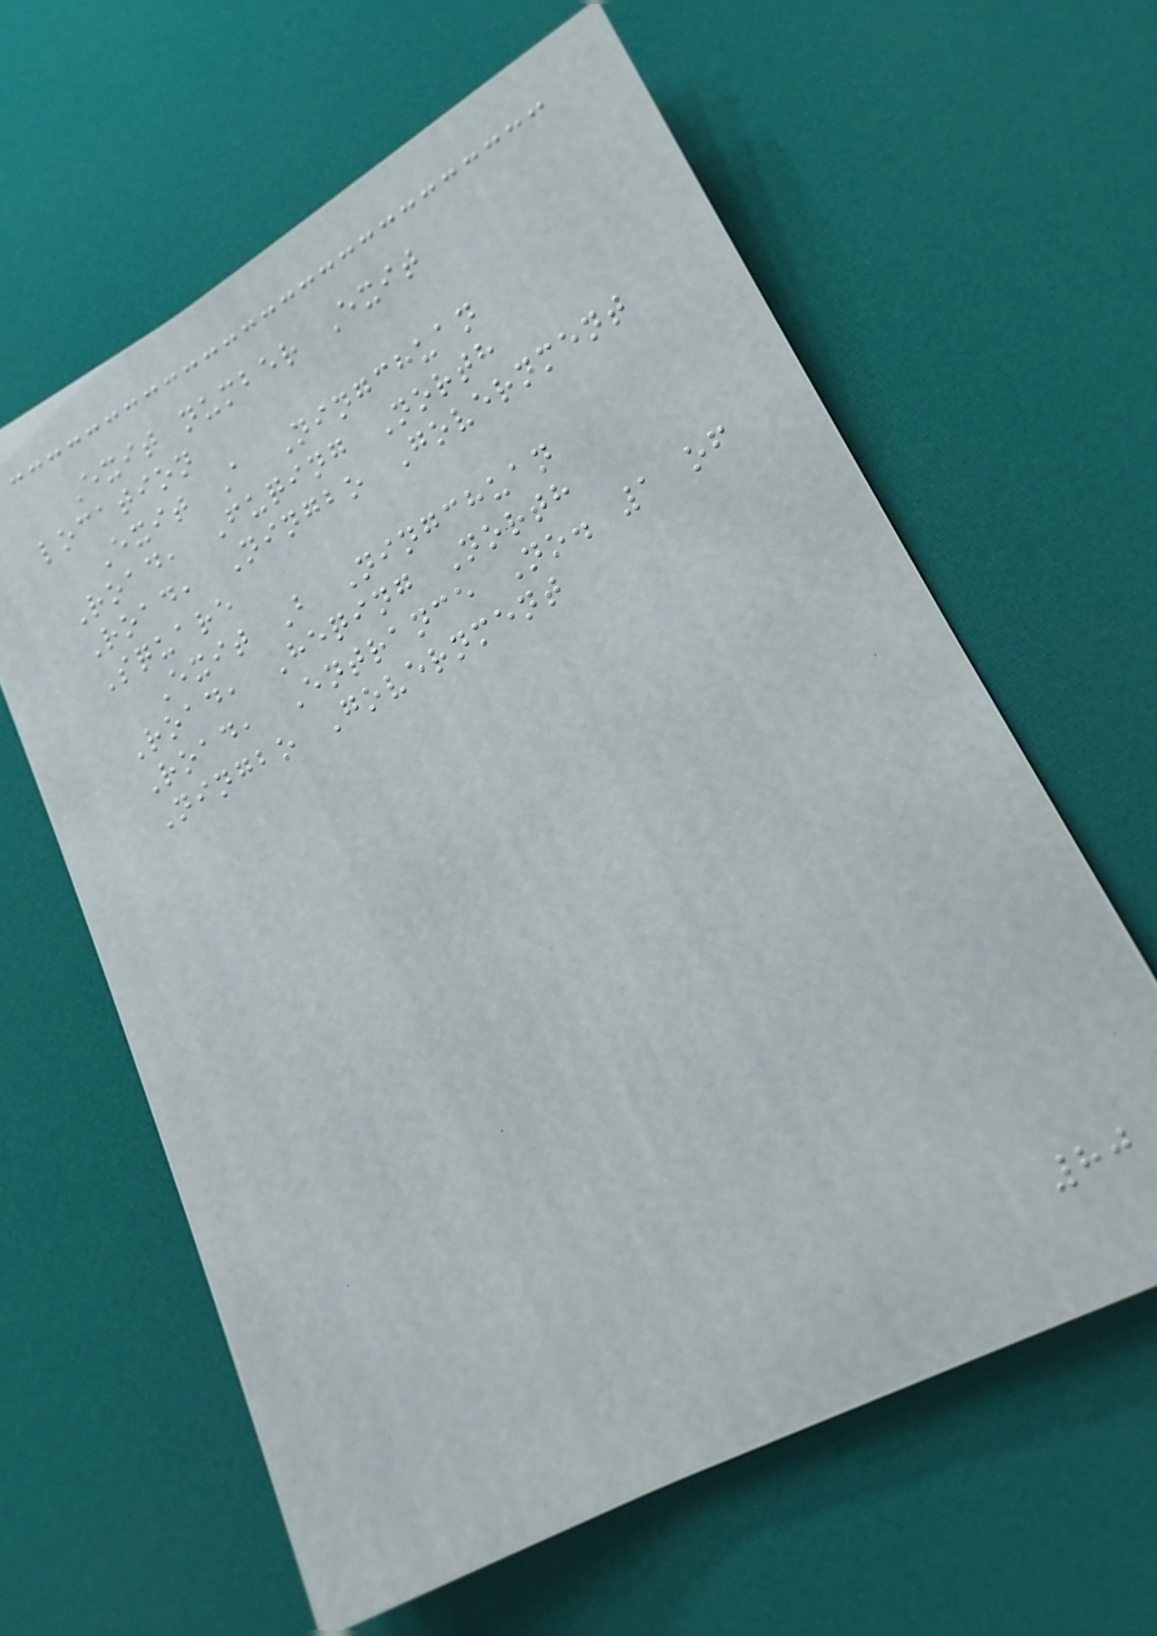Exit number Exit
location
Exit A Ningchuan
Road, Fuqing North
Road, Ningbo Government
Square
Exit B Ningchuan
Road, Heqing North
Road, Entrance No. 1 of
Ningbo Government
80
